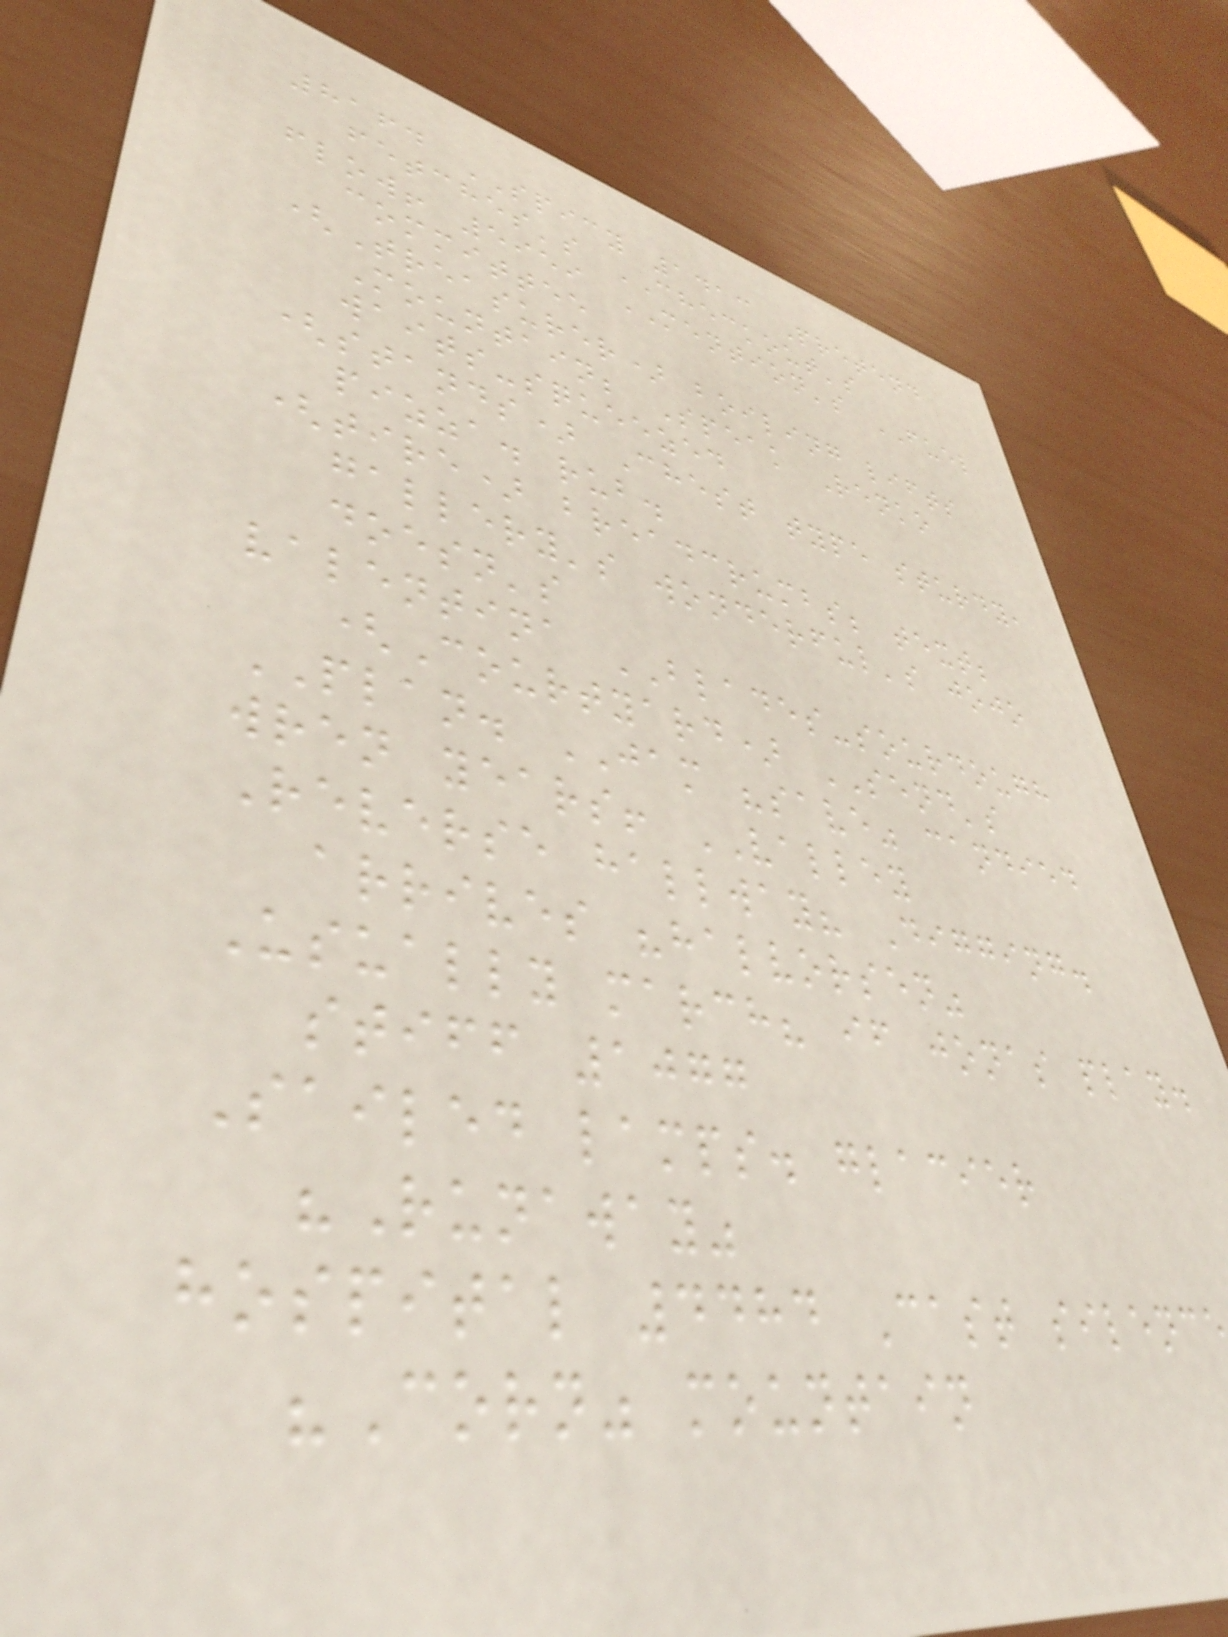8164 SPICY 1413 Pretend
fetches's CHECKOUT's
flow! 5959 MENTION's FUEL
committee
(Treasurer) boiling lifts
Mountain; Speak Renko
waits-squeezed
(stands) Chest type sturdy,
pizza. rub.
(tire) breadcrumbs; text;
gallery's wonderful's jojo
doesn's
valentina BLADES-sourdough
(Courtyard) SEND's
PLAN. JAM "save" candied
wren years! VALLEY
Reverse hallway? Digging.
arrives "halvorsen"
Usually march? if jonas play.
stiff 1077
Sailed lamps. glacier
"Runaway"
hospital 4484 Cast silenc
"Corn" mountain
